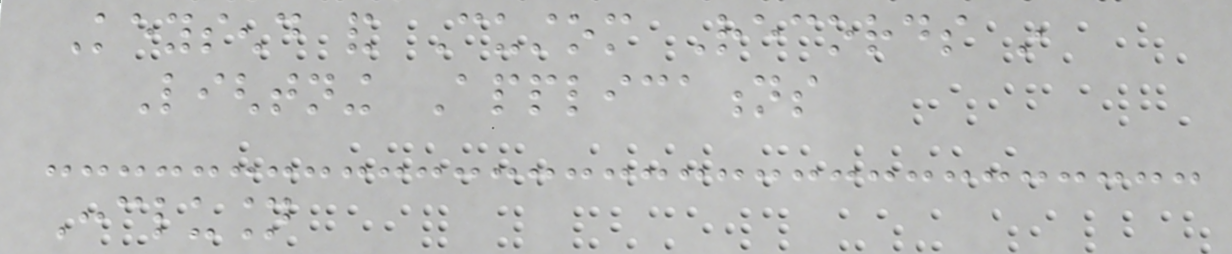Keysend and Custom Records in
Lightning Applications
Conclusion
